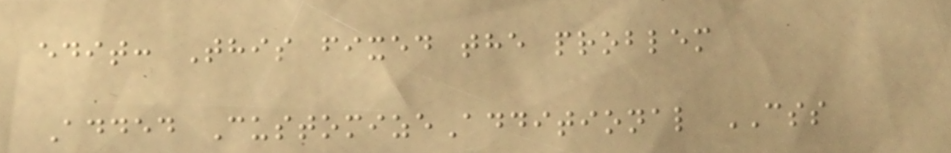edit: This fixed the problem
Added CustomizeAdditional CSS
